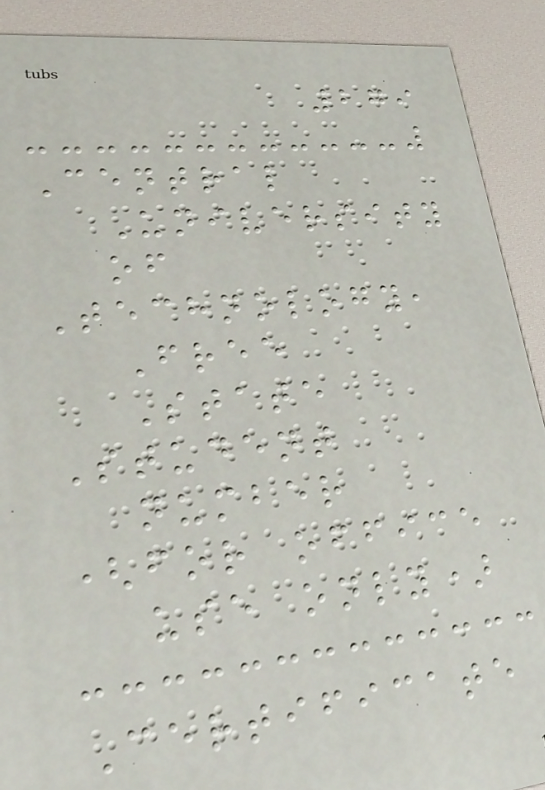279
Central
University
of
Technology,
Free
State
Student
number
(for office
use only)
Certificate
